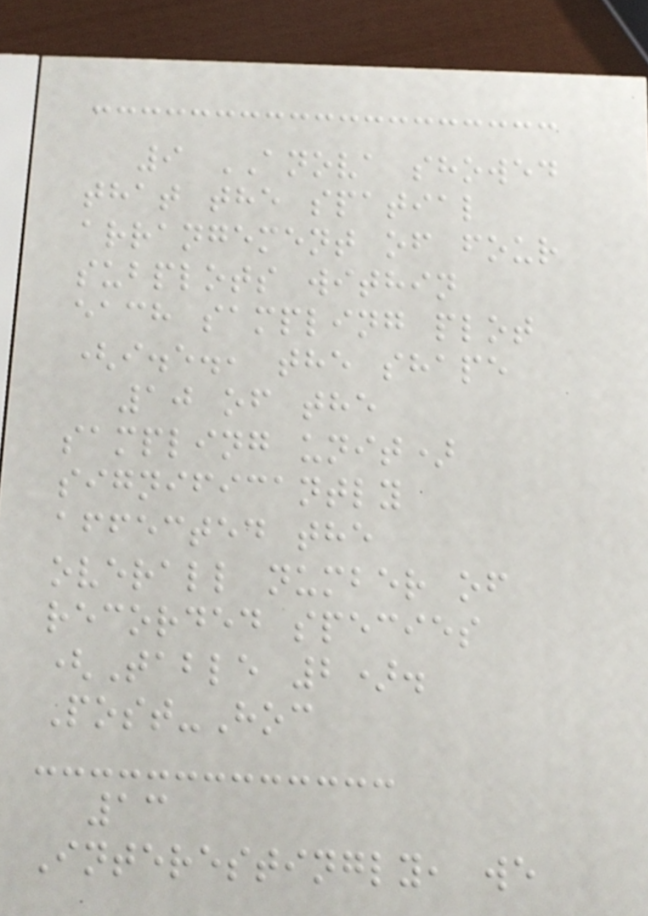9 ANOVA showed
that the spatial
arrangement of four
subplots within
each sampling plot
(i.e., the shape
10 of the
sampling unit)
significantly
affected the
overall number of
recorded species
(Table 2).
Post-Hoc
13
Interestingly, we
